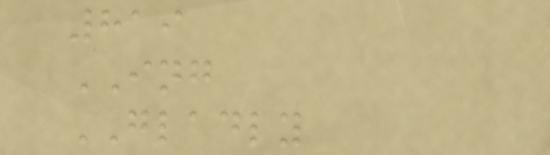819
ING
GLADLY
